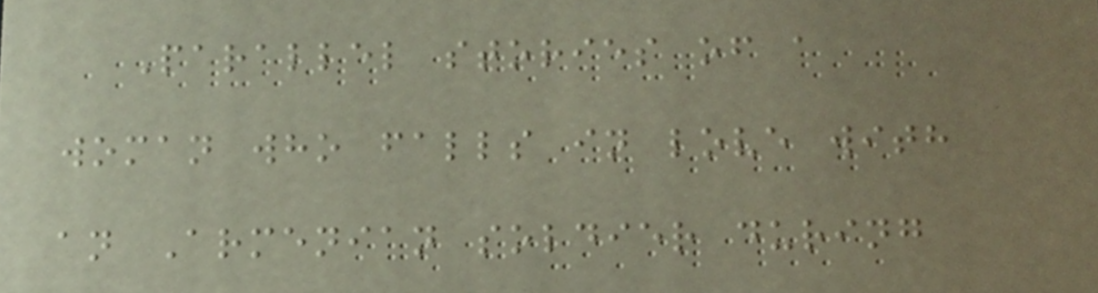Parallel stories of a
woman who falls in love with
an Armenian soldier during
